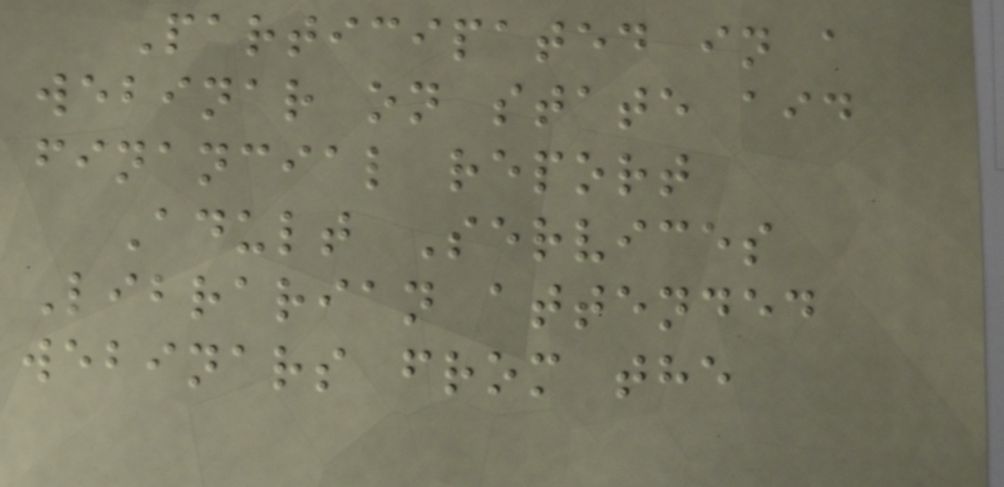Participated in a
webinar on state aid
financial report
Adult Services
Librarian attended
webinars from the
